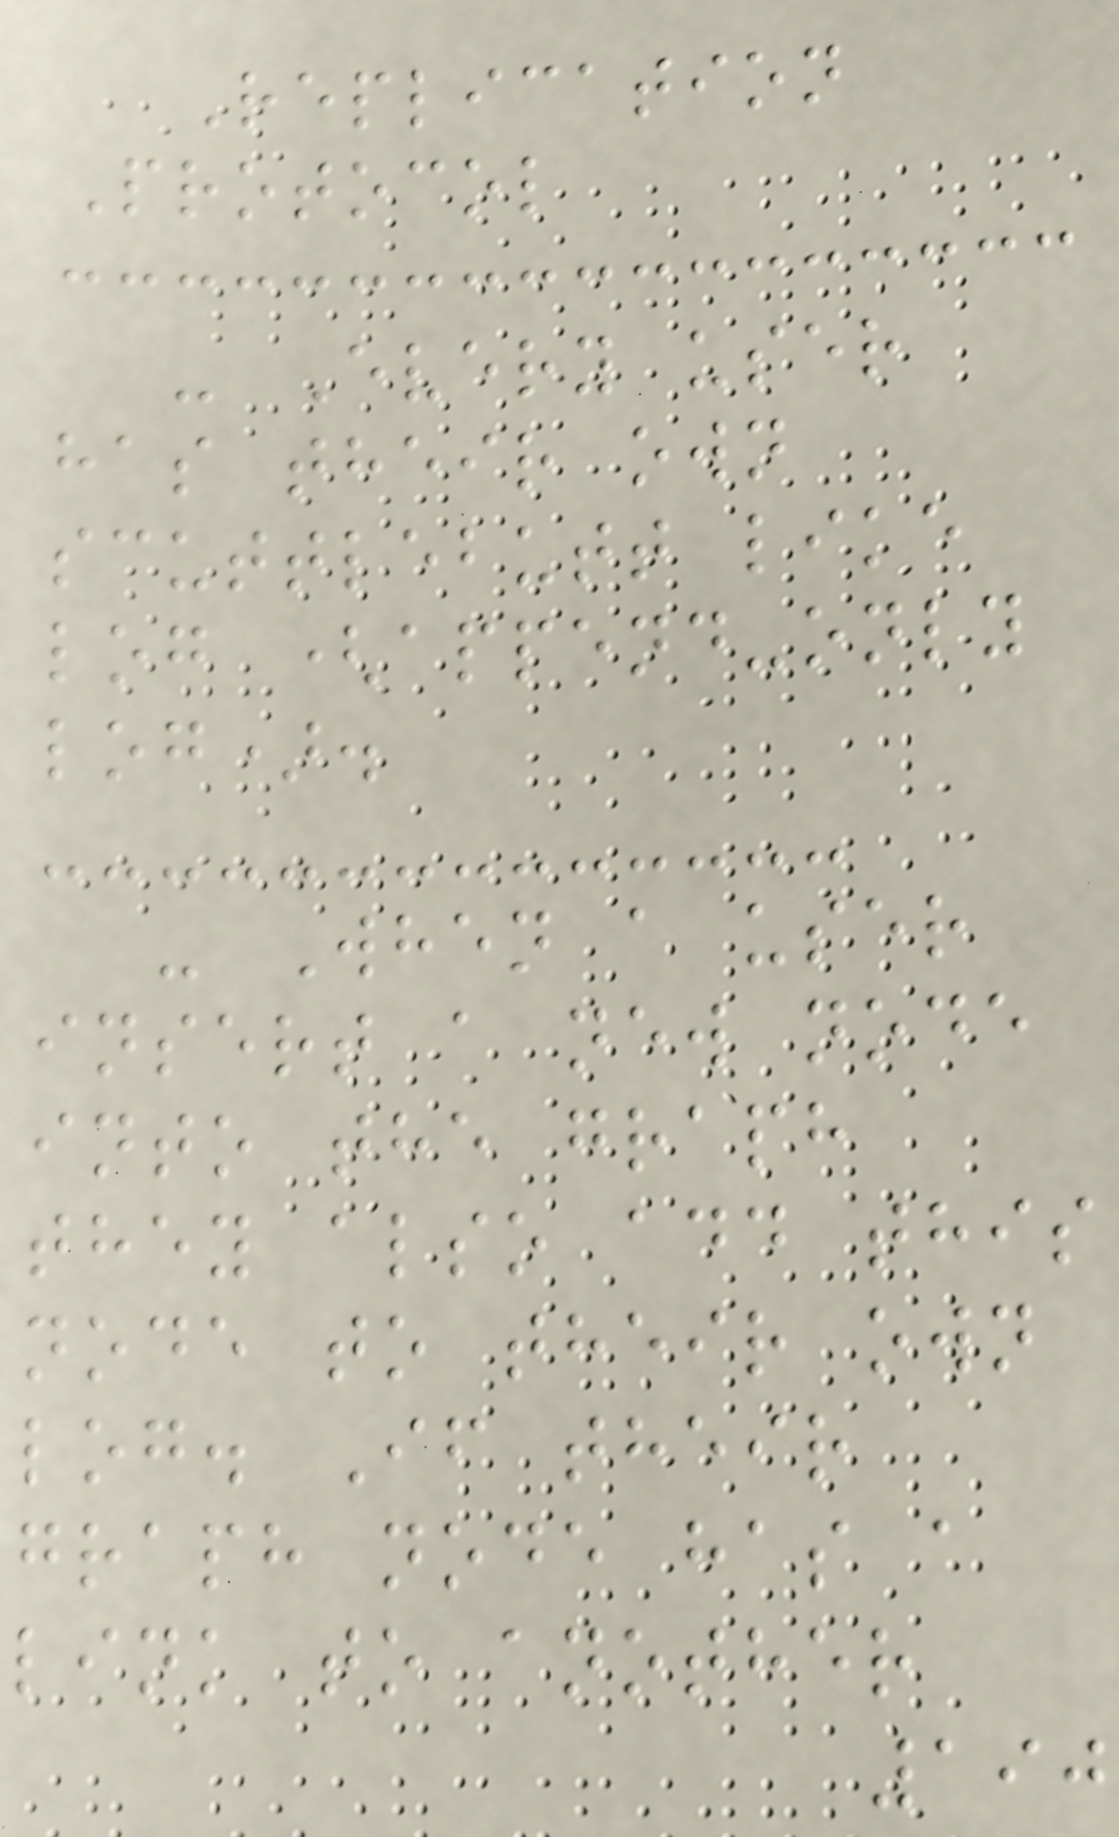Replication
Protocol
- Every user
has their own
scuttlebutt like
log (append-only
log).
- When a user
insert a new node
into the graph
they also add this
node to their own
log. If their
graph node has a
link to another
190
